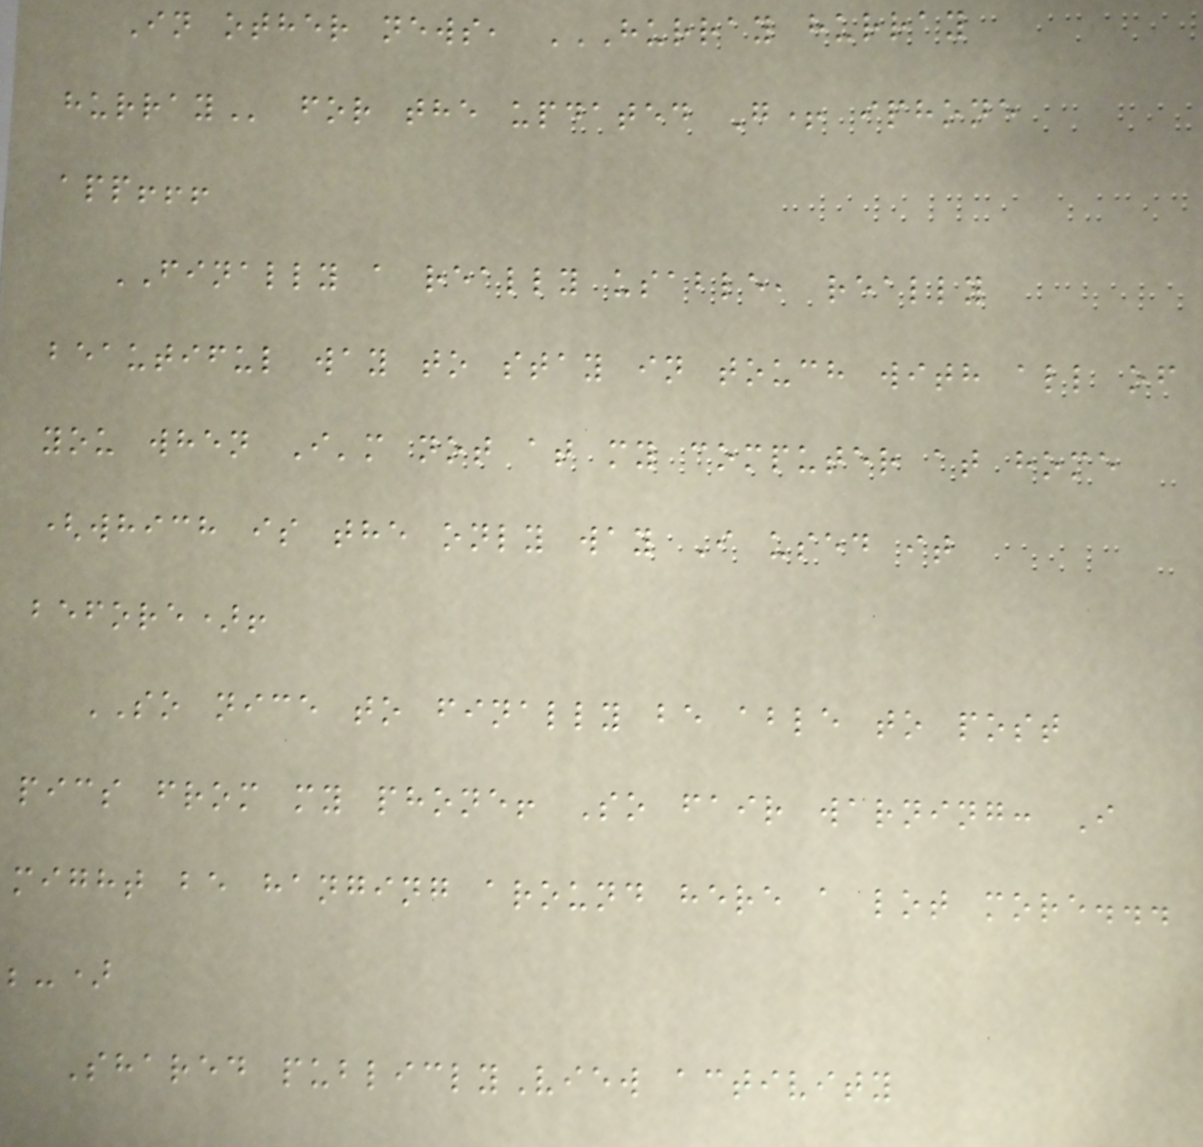In other news, HURRAY HURRAY
HURRAY for the updated G+ iphone
app!!!
FINALLY a really usable, really
beautiful way to stay in touch with all of
you when I'm not at my computer at home
(which is the only way I used it
before)!
SO nice to finally be able to post
pics from my phone! So fair warning: I
might be hanging around here a lot more...
;-)
Shared publiclyView activity
